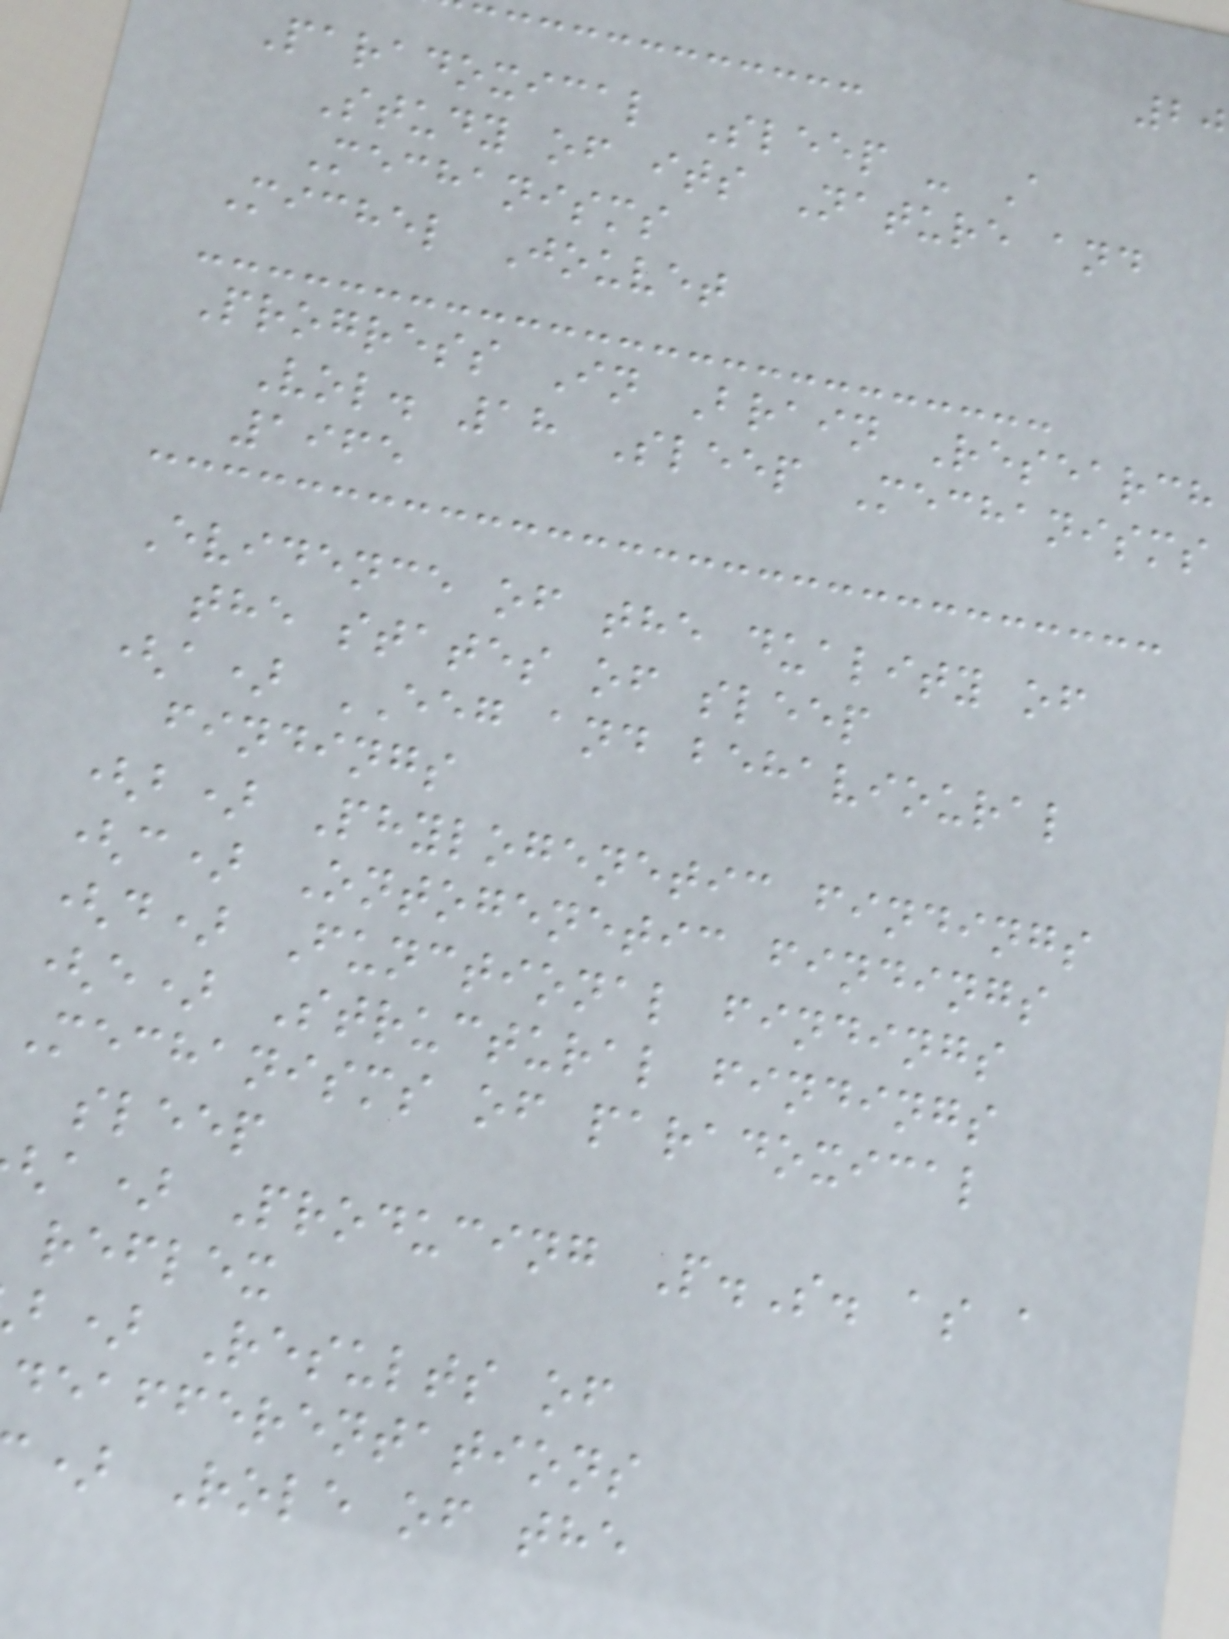Paradoxical Sleep - A
Study of its Nature and
Mechanisms
Michel Jouvet
Progress In Brain Research
Vol. 18 Sleep Mechanisms
1965
Evidence of the duality of
the states of sleep
(a) EEG and behavioural
findings
(b) Phylogenetic findings
(c) Ontogenetic findings
(d) Functional findings
(e) Structural findings
Mechanisms of paradoxical
sleep
a) Producing P.S. as a
reflex
b) Results of
deafferentations
) Role of the
